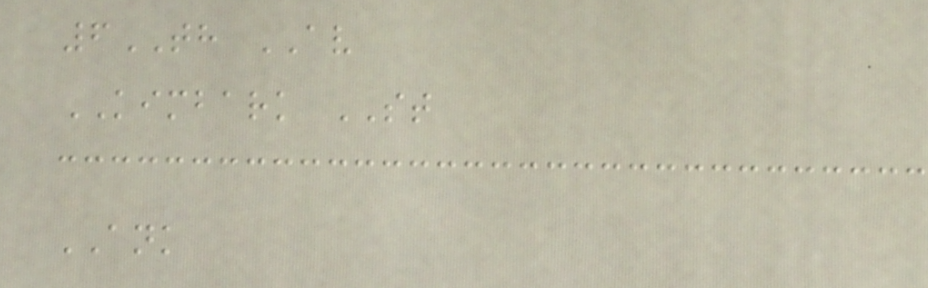6TH AV
KIMBARK ST
ANK
